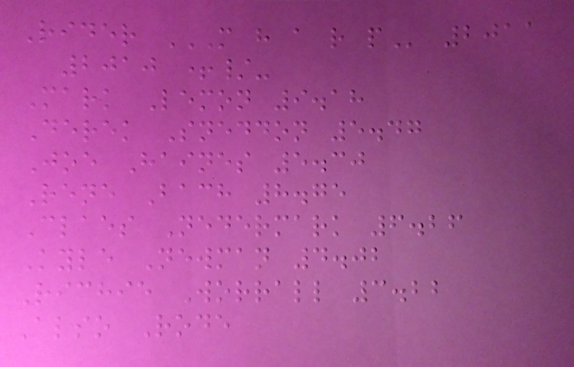Rider M H A R P 2011
2010 +/-
Mark Lemon 9.18
Derek Sneddon 5.47
Joe Haines 5.30
Rene Bach 8.75
Claes Nedermark 6.26
Kyle Newman 4.02
Richie Worrall 3.22
Also Rode
